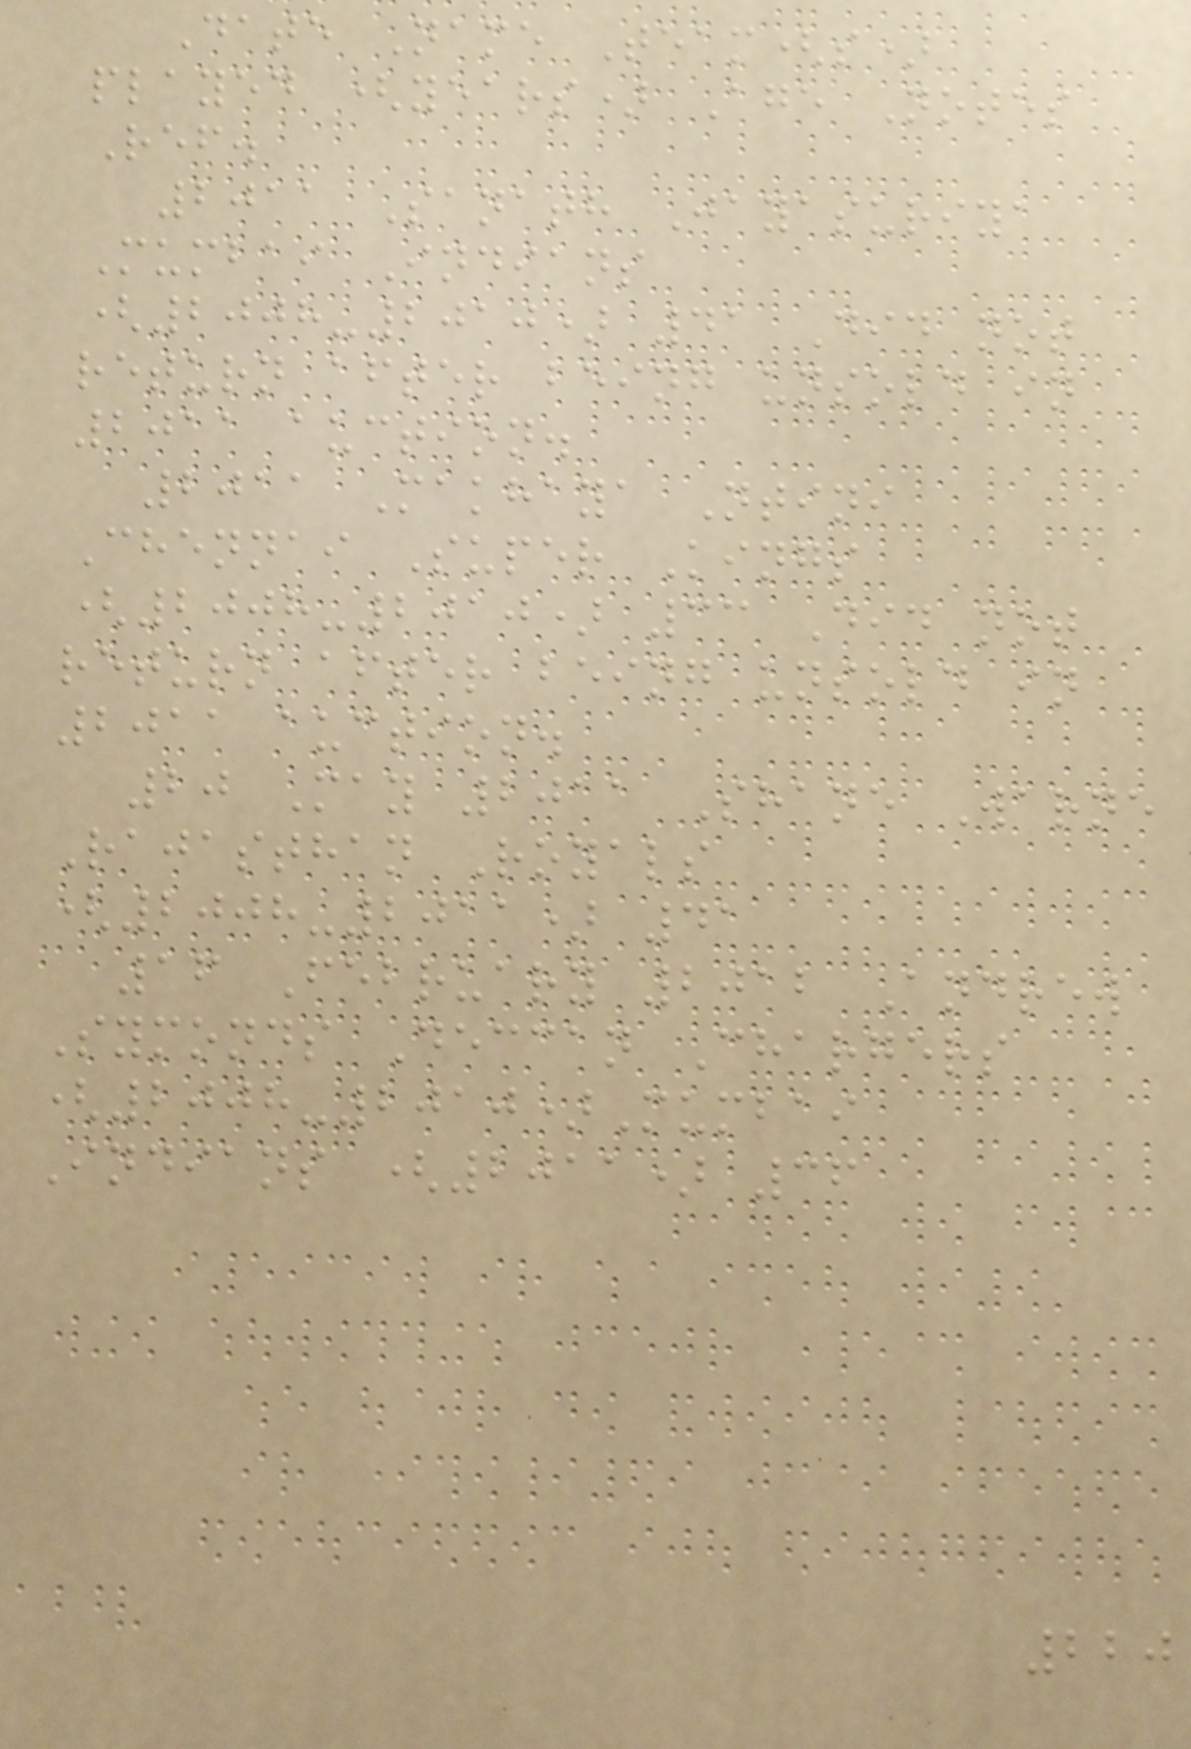Date Name Team(s)
played (years) Age Notes
Ref.
2011 Sanath Jayasuriya
Mumbai Indians
(2008-2010) 41 Did not
return after being unsold in
2011 auction.
2011 Makhaya Ntini
Chennai Super Kings
(2008-2010) 33 Did not
return after being unsold in
2011 auction.
20 May 2011 Shane Warne
Rajasthan Royals
(2008-2011) 41
16 February 2012 Andrew
Symonds Deccan Chargers
(2008-2010)Mumbai
Indians (2011) 36
220
